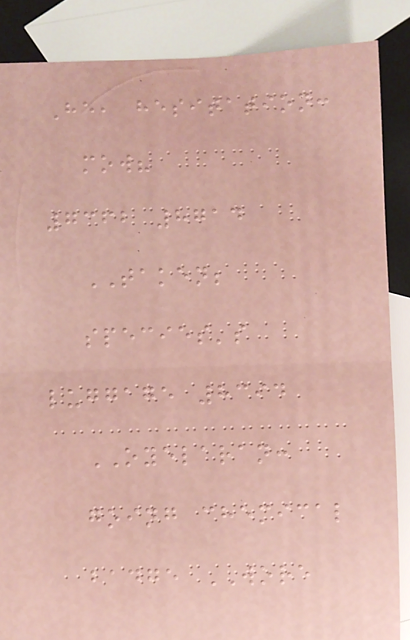He, hesitation:
mow?
7362 8714
TAKEN;
species's
luggage 8394
OYELARAN:
going chemical
badge WORE
